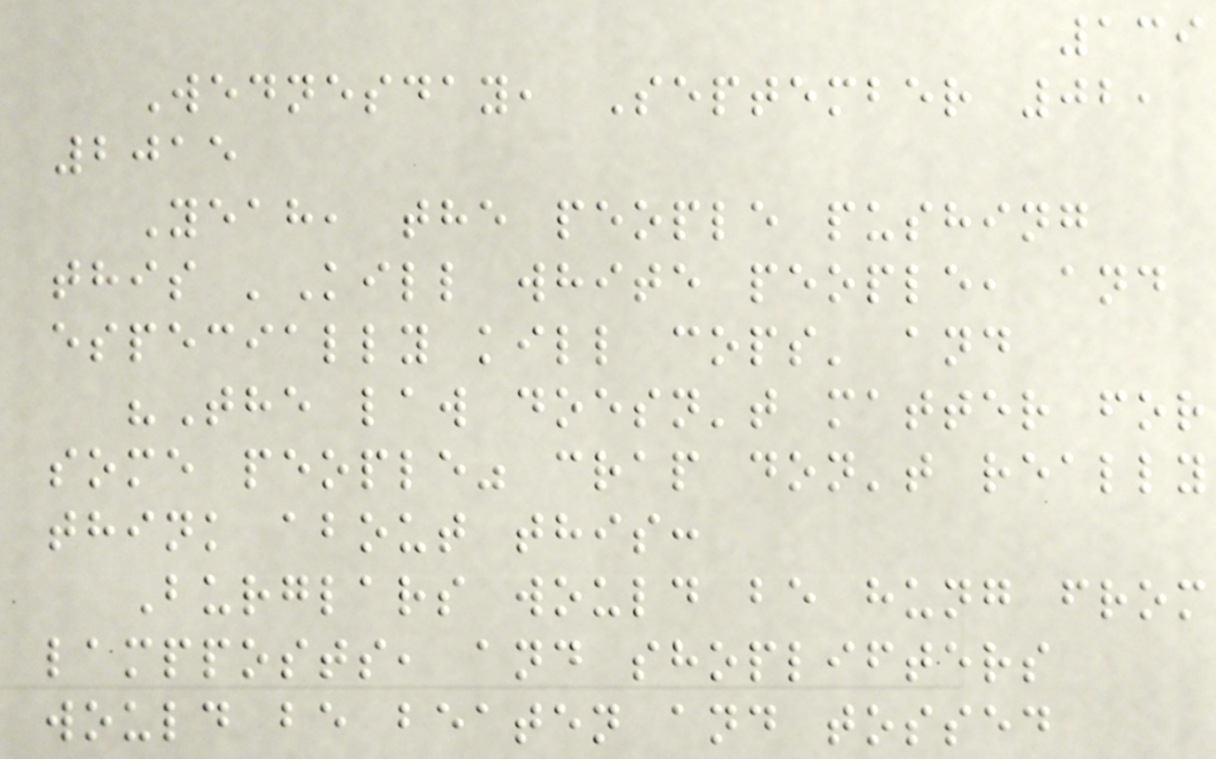139
Wednesday, September 02,
2015
Yeah, the people pushing
this 'Kill white people, and
especially kill cops' and
"The law doesn't matter for
some people" crap don't really
think about this:
Burglars would be hung from
lampposts, and shoplifters
would be beaten and tossed
